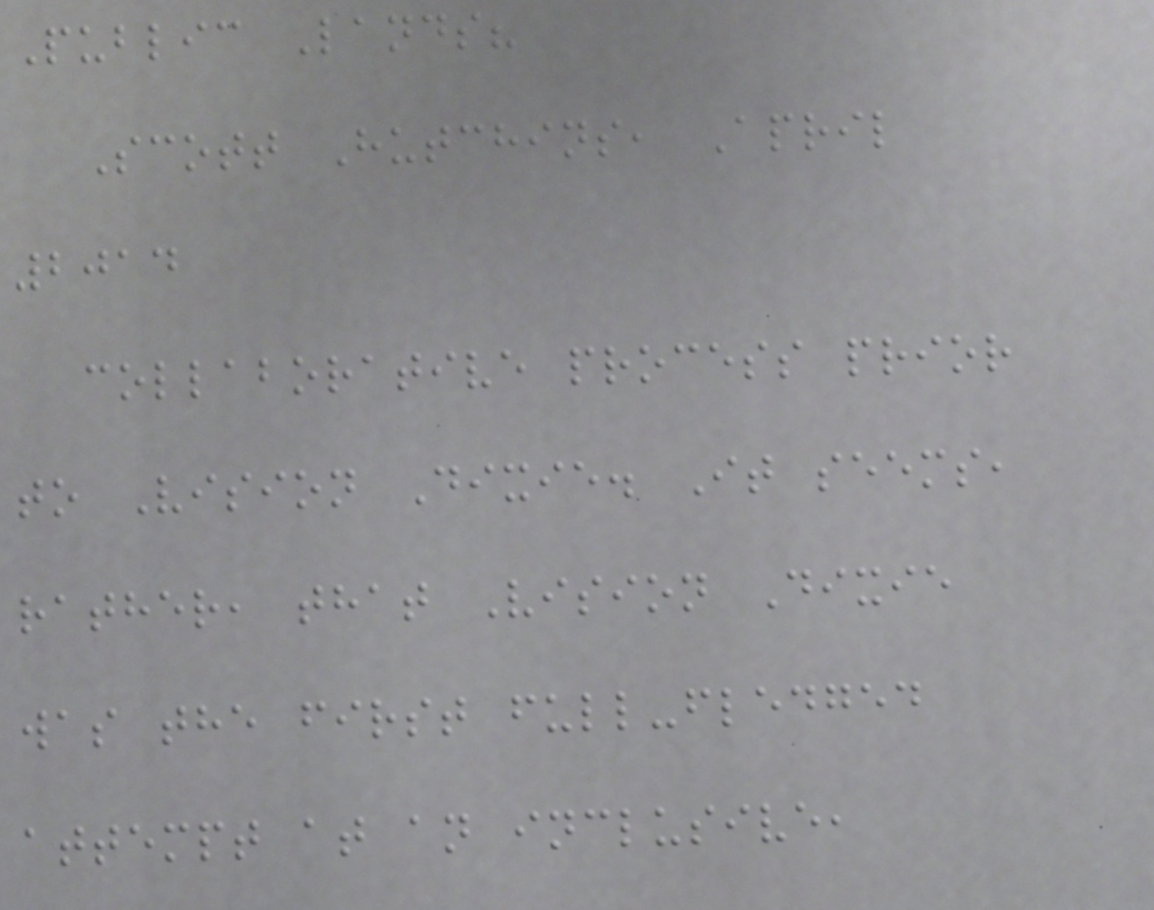Public Lands?
Scott Hutchins, April
2014
collaborative process prior
to Vision Dixie. It seems,
rather, that Vision Dixie
was the first full-fledged
attempt at an inclusive,
